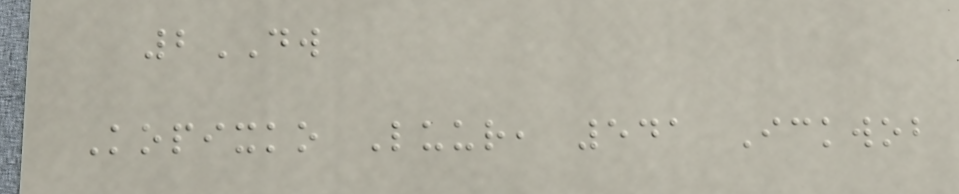2DW
Kopixko Luur, 541 Ickwob
